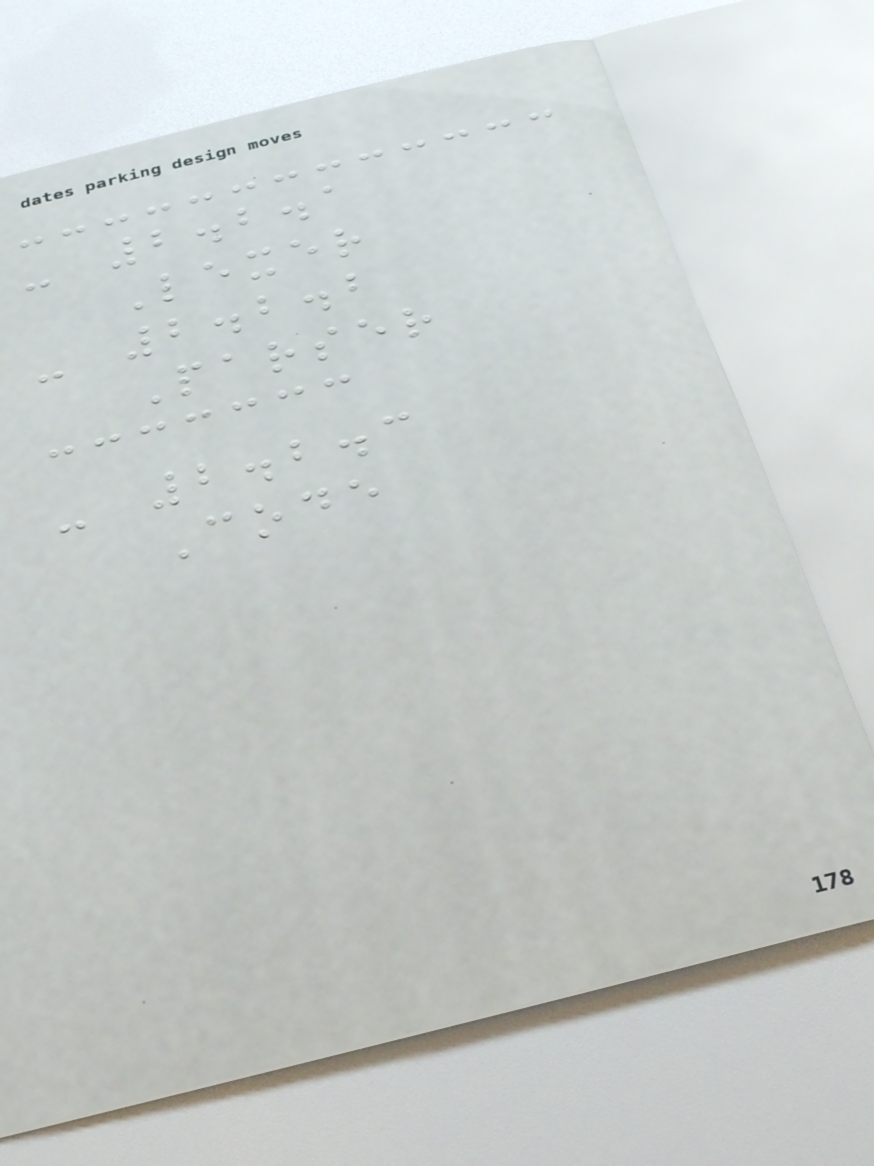- 2.2.1
Lexer
- 2.2.2
Parser
- 2.2.3
Code
